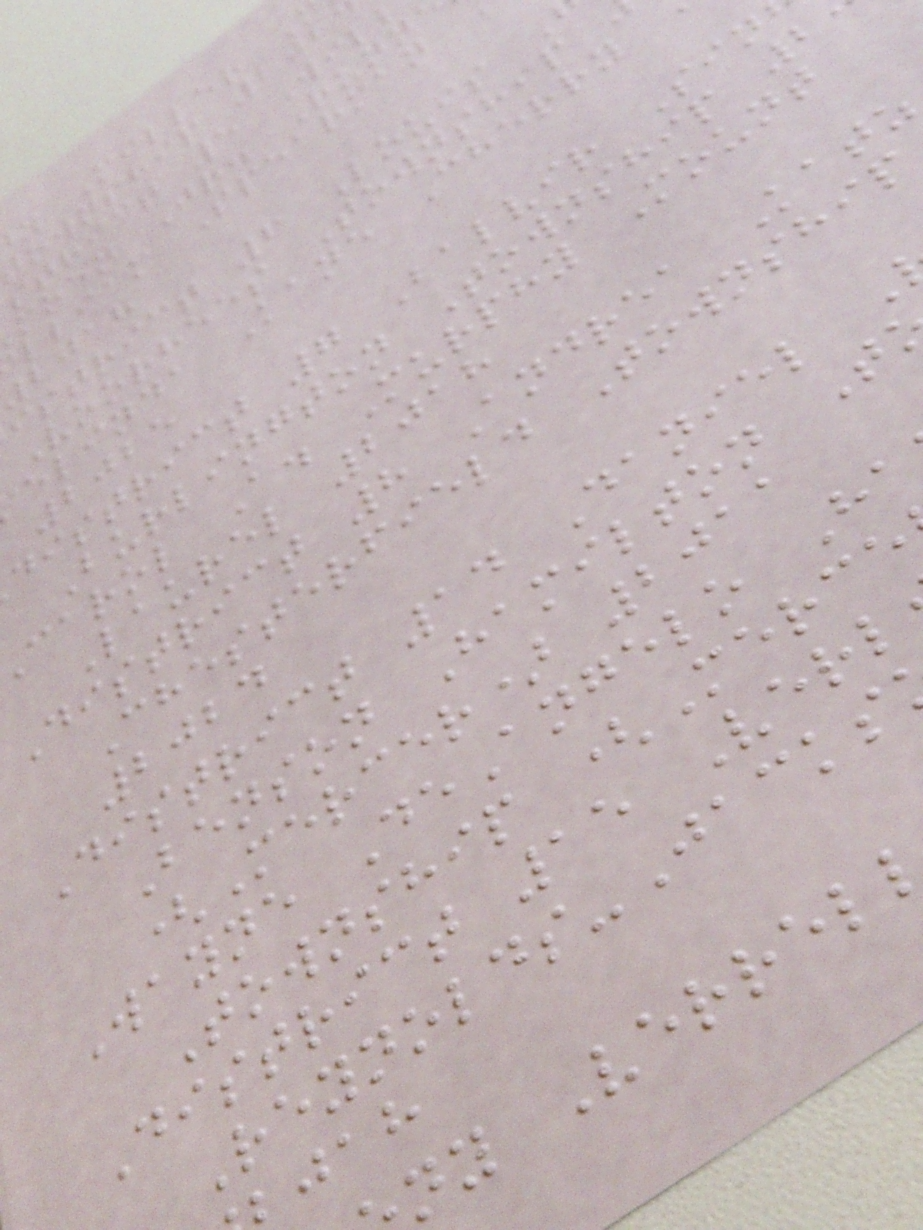y Miller
ownship 202
strict 5 Wil
moen Jr. Runn
lliam Spearman
2018
istrict 6 Louis
Voorhees Township
elinda Kane Cherry
2025
district 7 Balvir Sin
Burlington Township 2
carol A. Murphy Mount
Laurel 2018
District 8 Andrea Katz
Chesterfield Township
2024
District 14 Daniel
Benson Hamilton T
(Mercer) 2011
Wayne DeAngelo Ha
Township (Merce
District 15 Verl
Reynolds-Jacks
ny Verrel
